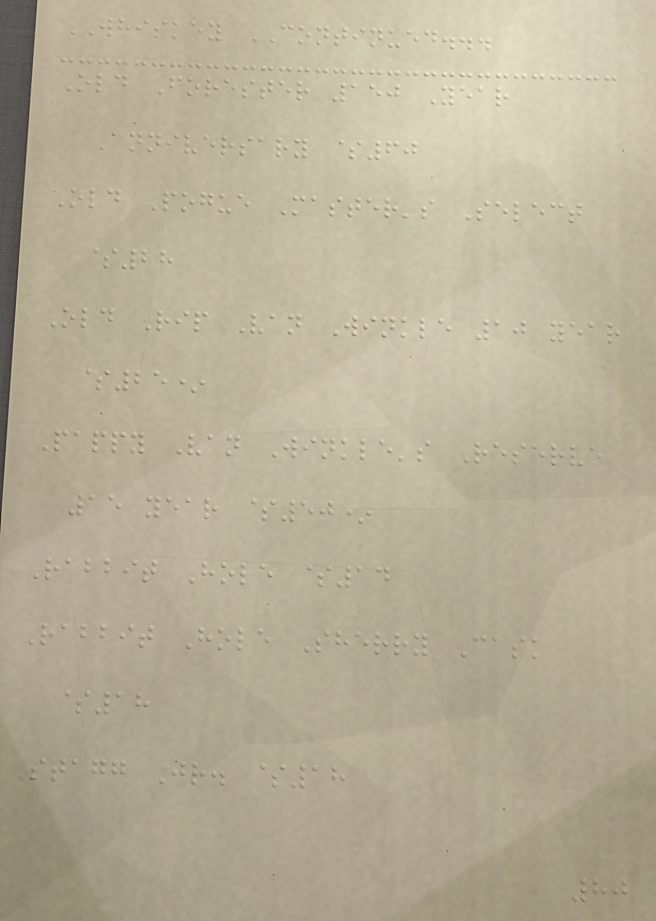WHISKEY CONTINUED...
Old Forester 150 Year
Anniversary $60
Old Pogue Master's Select
$28
Old Rip Van Winkle 10 year
$25*
Pappy Van Winkle's Reserve
15 year $50*
Rabbit Hole $14
Rabbit Hole Sherry Cask
$18
Stagg Jr. $18
80
